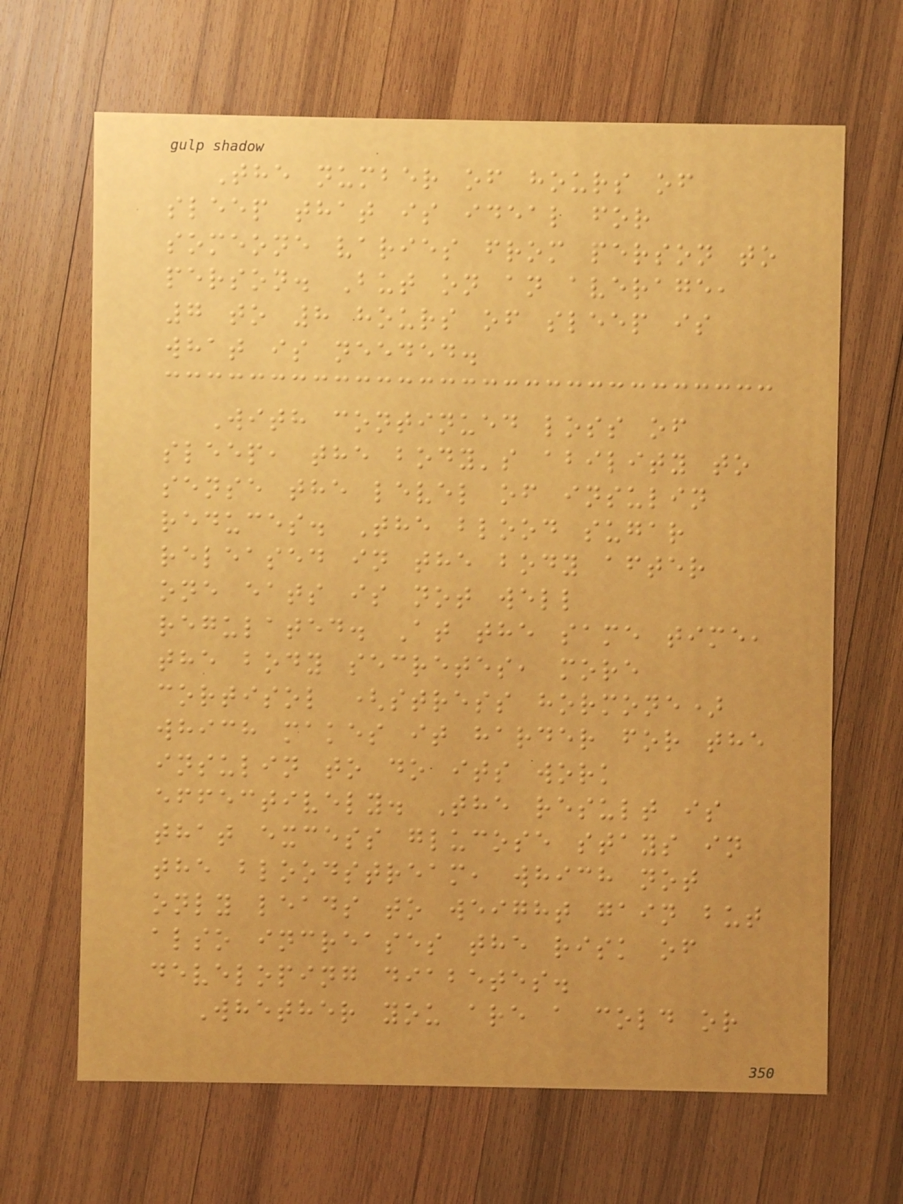The number of hours of
sleep that is ideal for
someone varies from person to
person. But on an average,
7 to 8 hours of sleep is
what is needed.
With continued loss of
sleep, the body's ability to
sense the level of insulin
reduces. The blood sugar
released in the body after
one eats is not well
regulated. At the same time,
the body secretes, more
cortisol (stress hormone)
which makes it harder for the
insulin to do its work
effectively. The result is
that excess glucose stays in
the bloodstream, which not
only leads to weight gain but
also increases the risk of
developing diabetes.
Whether you are a cold or
